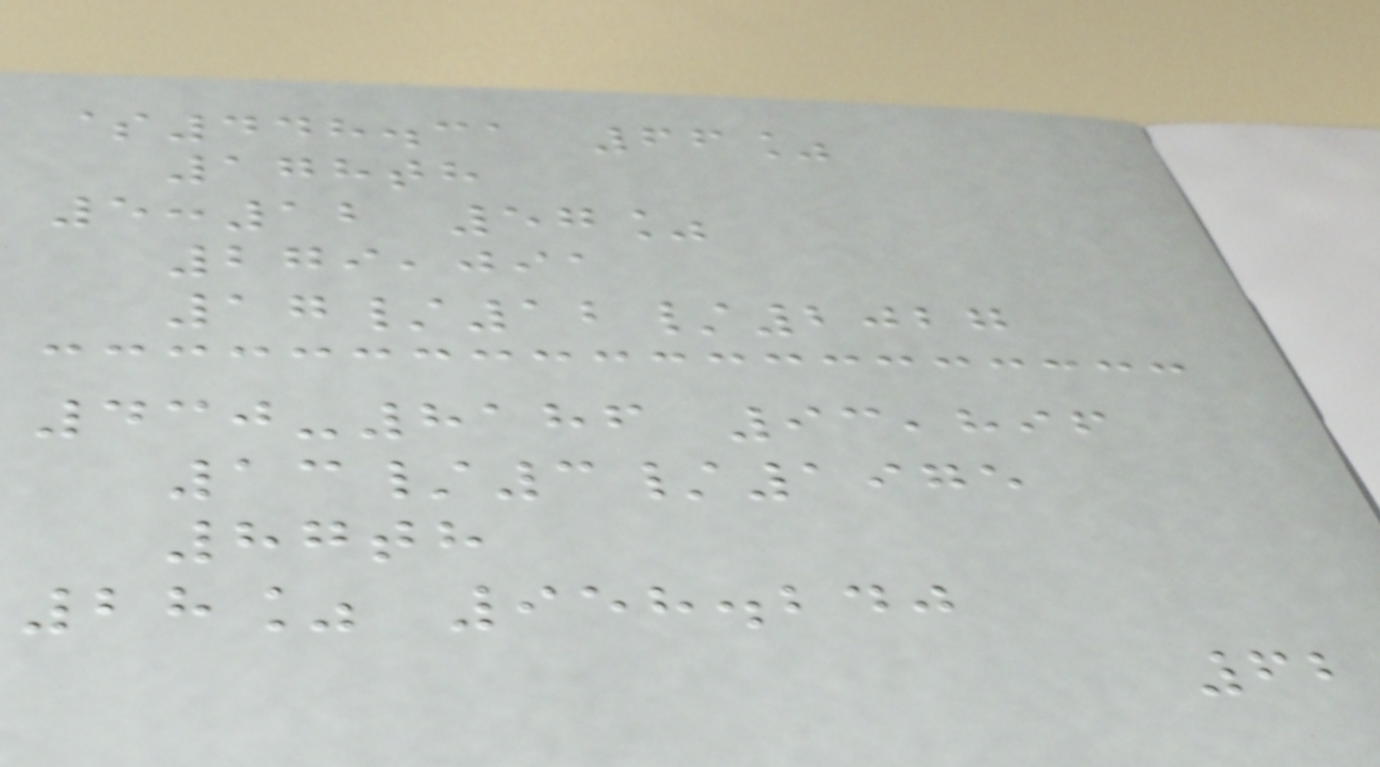$448.31 66%
178th
5:12 57%
279,091
17/12/2027
430-8186 93,896
13/3/1975
87th
28% 958.240
62
